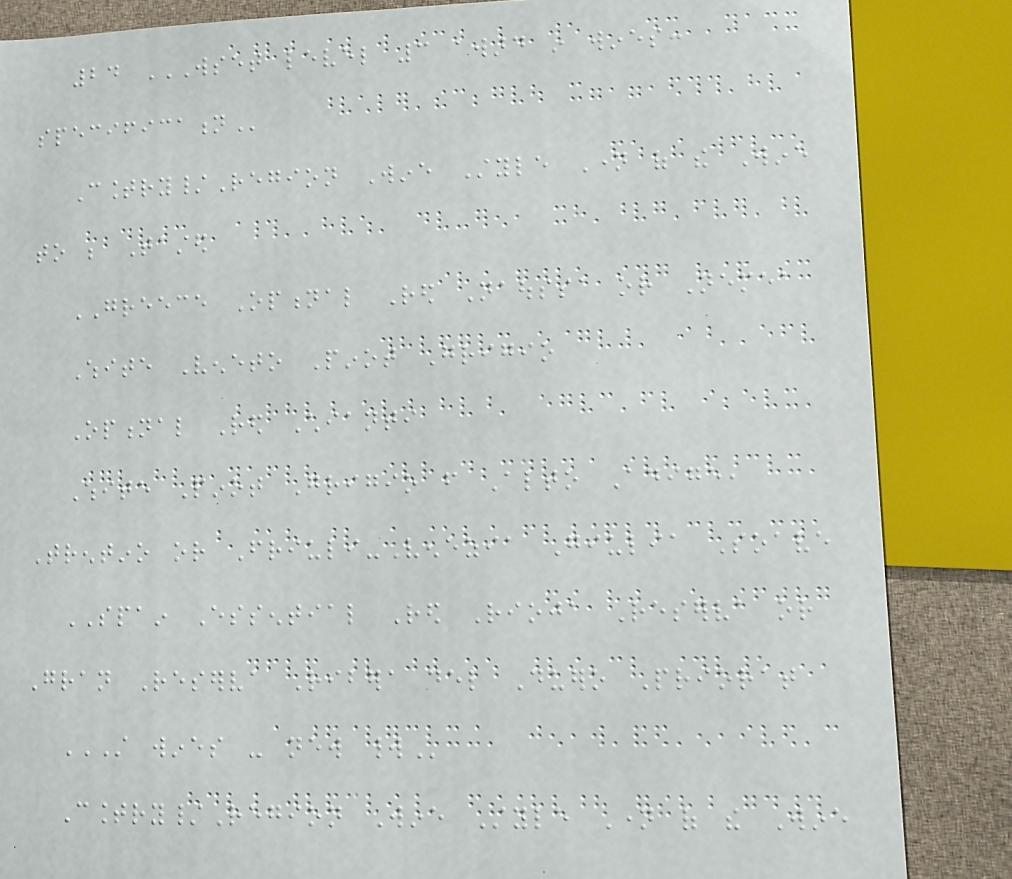24 WSET LEVEL 3 AWARD IN WINES:
SPECIFICATION
Country/Region Wine Style Name of the Wine
to be Tasted
GREECE Optional Red Naoussa or Nemea
White Veneto Pinot Grigio
Optional Red Chianti
White Pinot Grigio from Alto Adige,
Trentino or Friuli-Venezia Giulia Soave
SPAIN Essential Red Rioja Reserva or
Gran Reserva Ribera del Duero Priorat
STILL WINES - NEW WORLD
Country/Region Wine Style Name of the Wine
